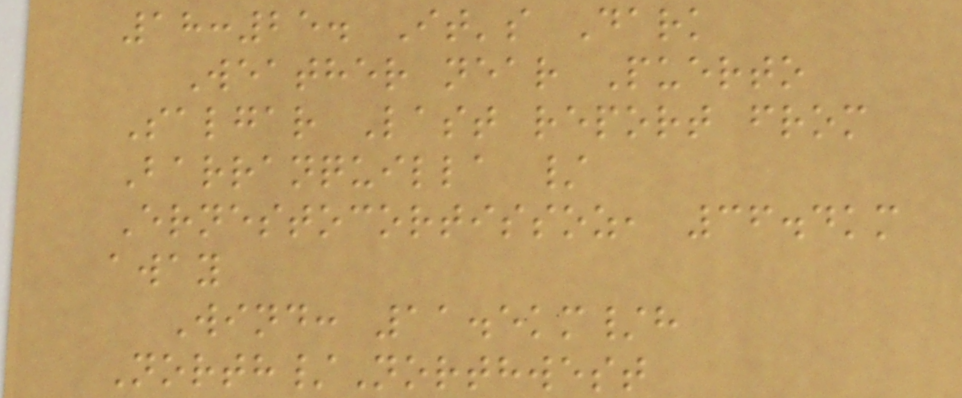18:25. It's Dark
Weather near Puerto
Salgar Last report from
Barranquilla /
Ernestocortissoz, 36.4km
away
Wind: 11.5km/h
North/Northwest
